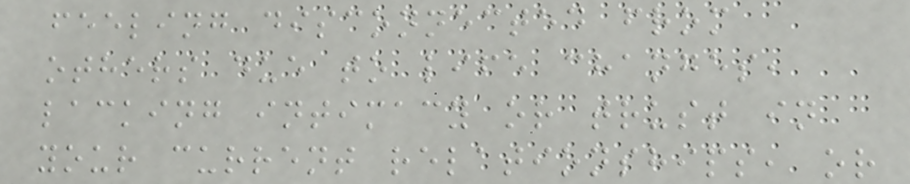feeling disconnected from
others due to life changes,
lacking intimacy or trust in
your current relationships, or
